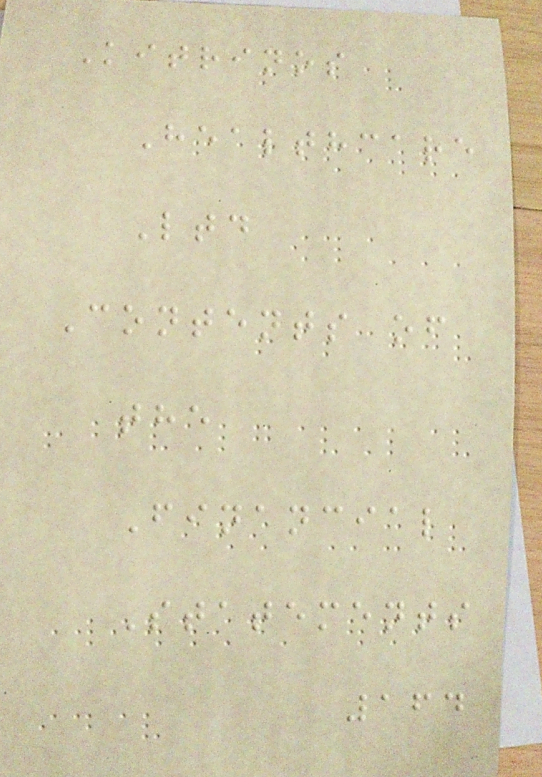Kitrinos
Healthcare
Ltd
Contents of
the
Financial
Statements
164
